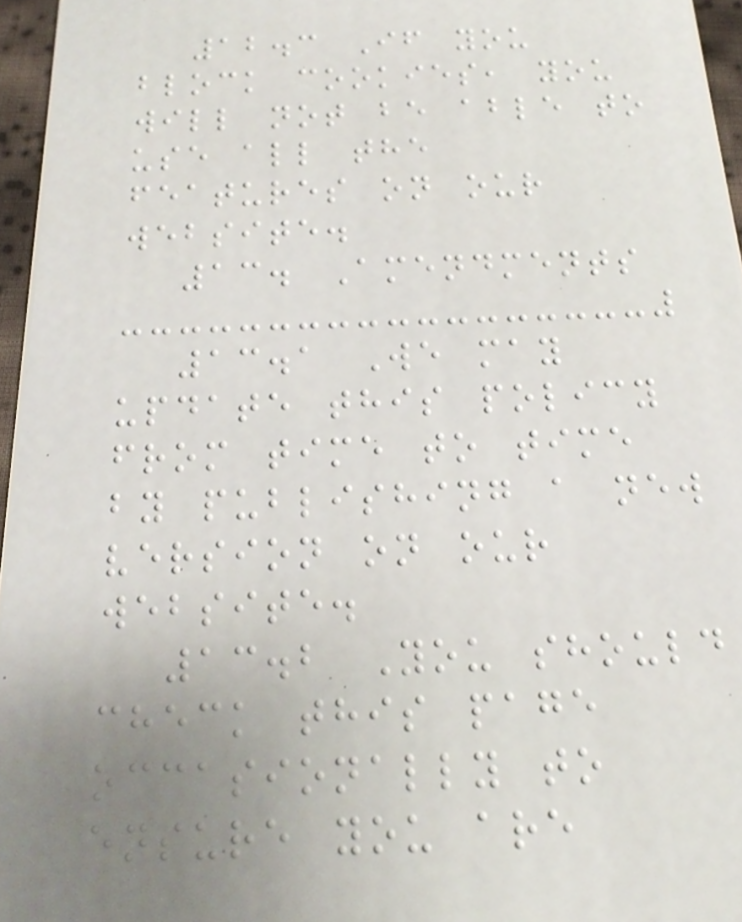12.3 If you
block cookies, you
will not be able to
use all the
features on our
website.
13. Amendments
13.1 We may
update this policy
from time to time
by publishing a new
version on our
website.
13.2 You should
check this page
occasionally to
ensure you are
